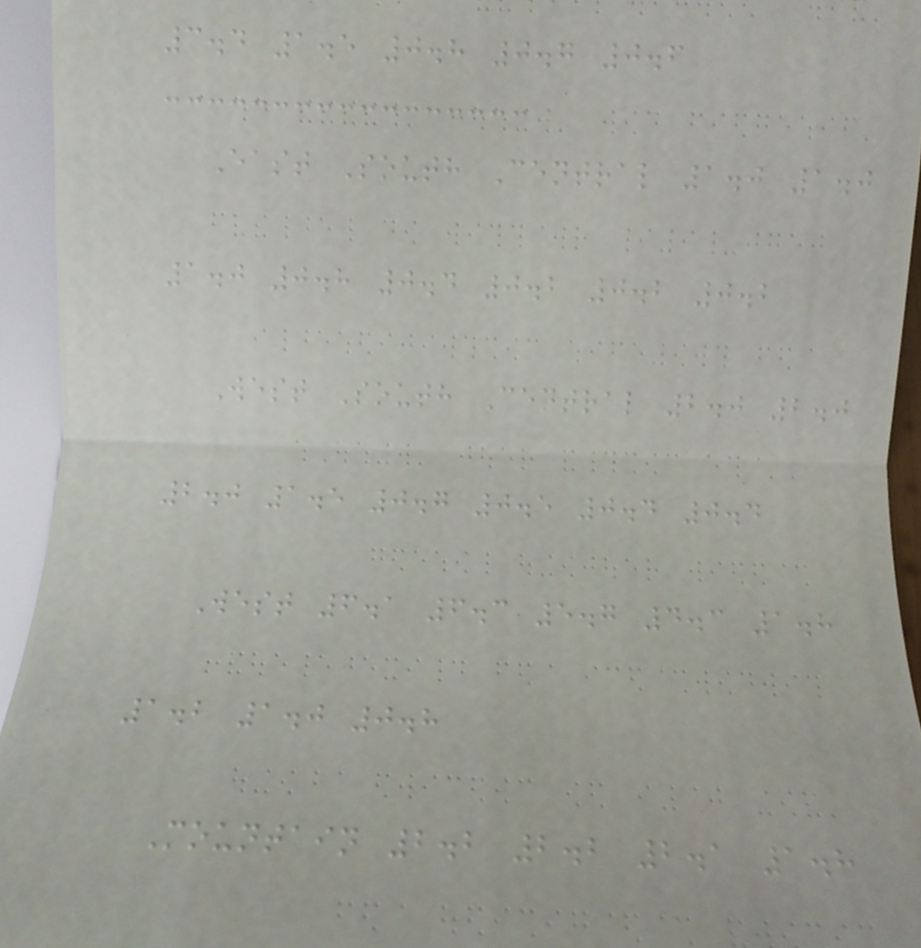3.4 1.5 0.8 0.7 0.6
East South Central 1.0 1.0
1.0 0.8 0.4 0.2 0.2 0.2
West South Central 2.0 2.0
2.0 1.5 0.7 0.5 0.4 0.4
West 6.1 6.3 5.7 4.3 1.8
1.2 1.0 0.8
Mountain 2.2 2.2 2.1 1.8
